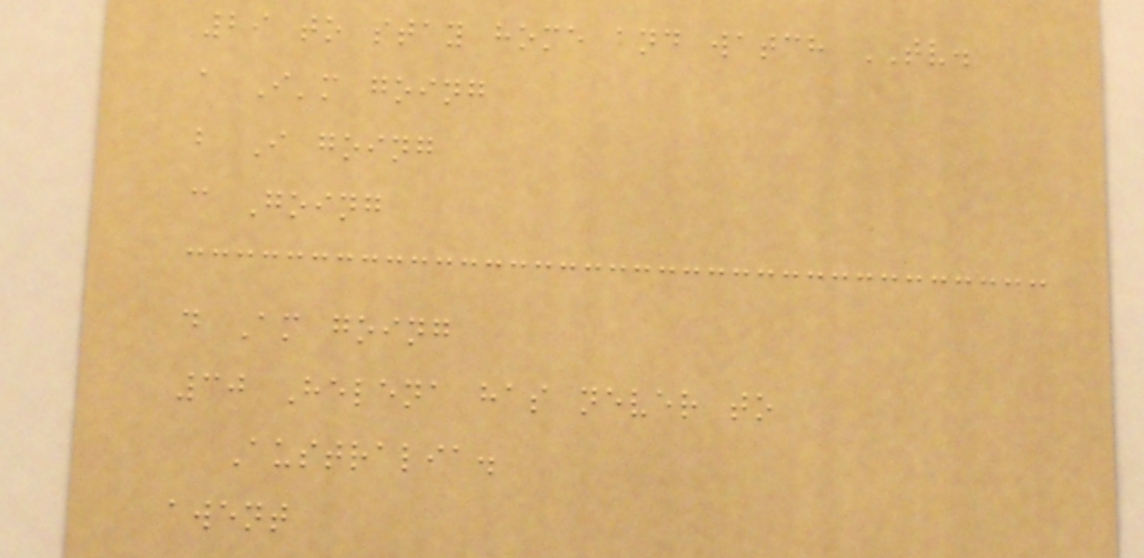29 to stay home and watch TV.
a I'm going
b I going
c Going
d Am going
30 Helena has never to
Australia.
awent
